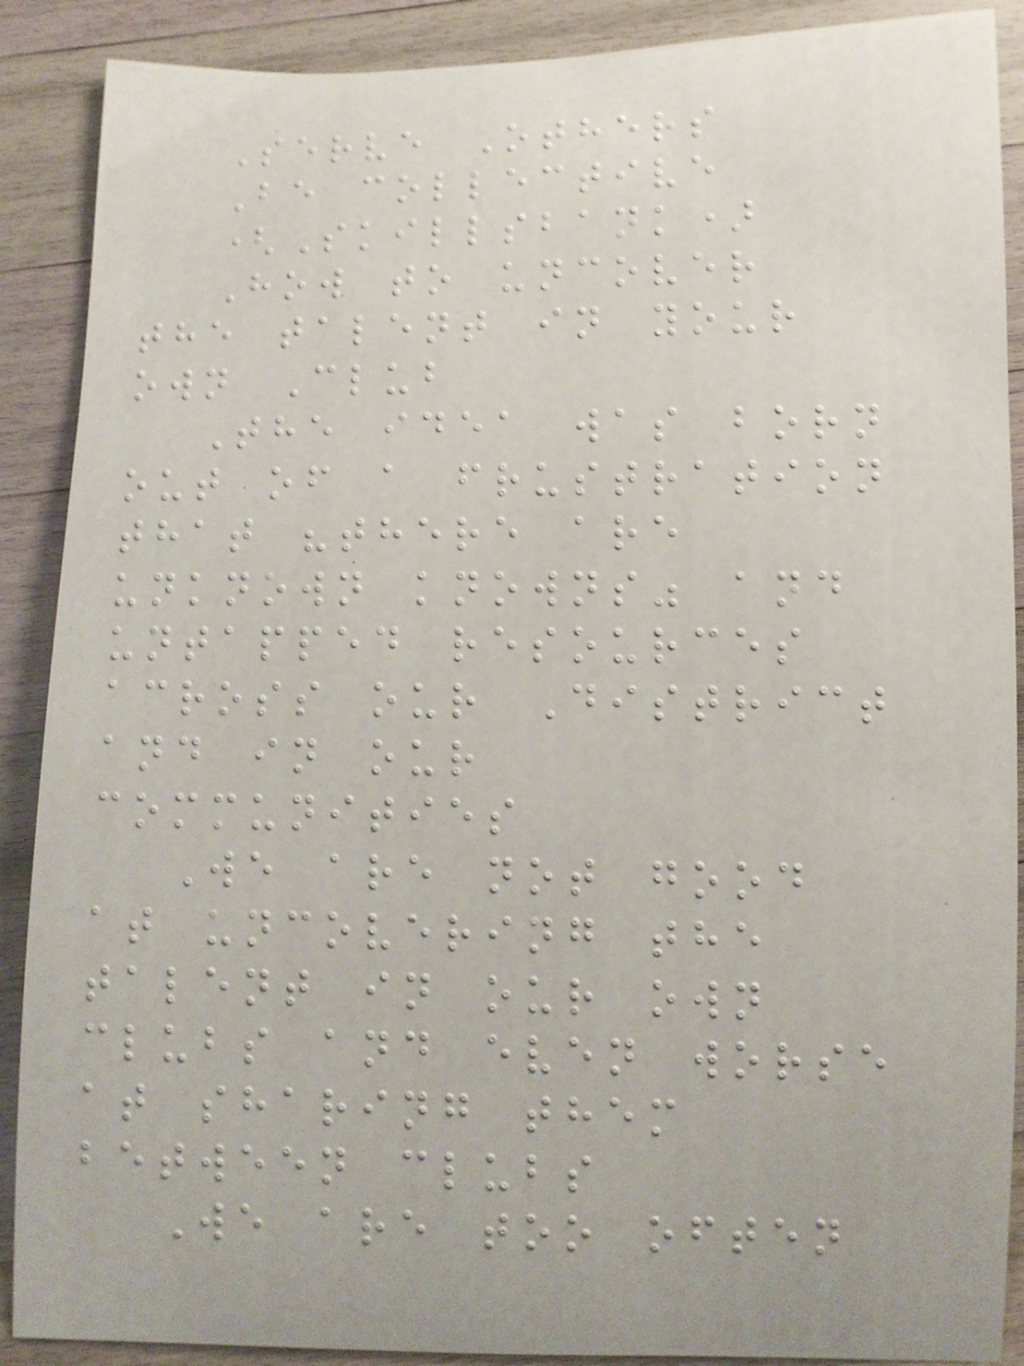Serve Others
Be collective
(Skillsbank)
How to uncover
the talent in your
own Club
The idea was born
out of a frustration
that "there are
unknown knowns" and
untapped resources
across our District
and in our
communities
We are not good
at uncovering the
talent in our own
clubs and even worse
at sharing them
between clubs
We are too often
